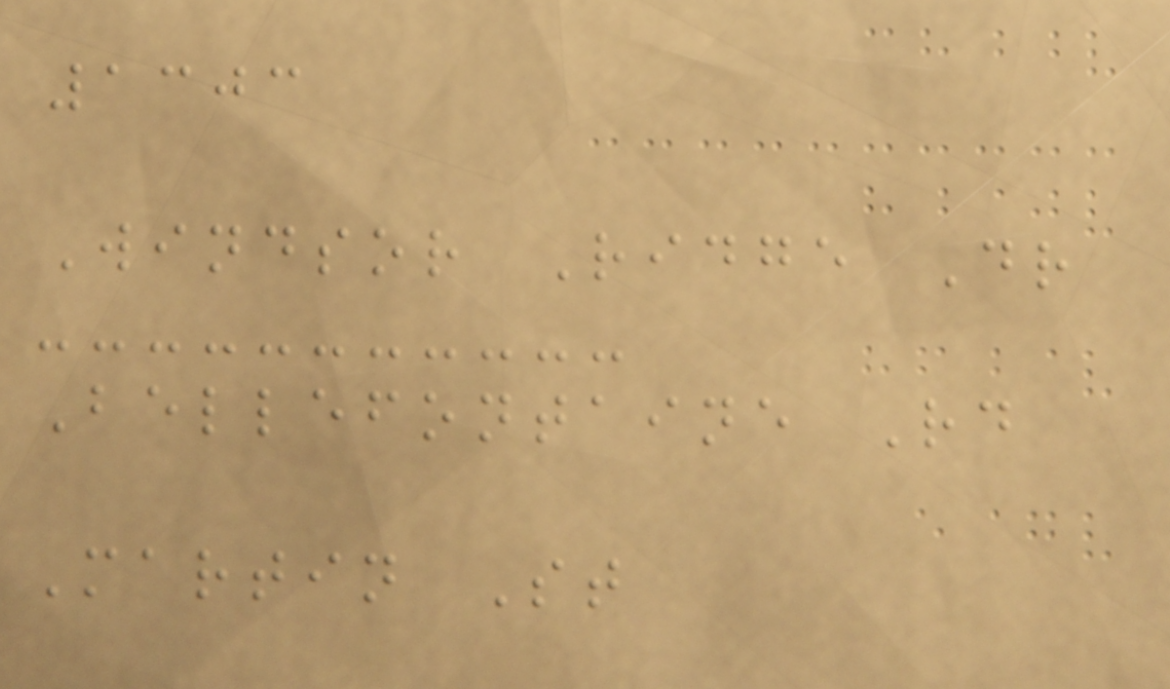1303
Windsor Ridge Dr
Bellefontaine Rd
Martin St
